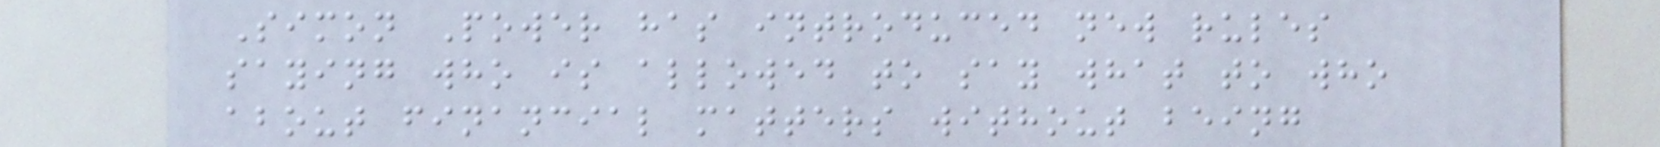Simon Power has introduced new rules
saying who is allowed to say what to who
about financial matters without being
